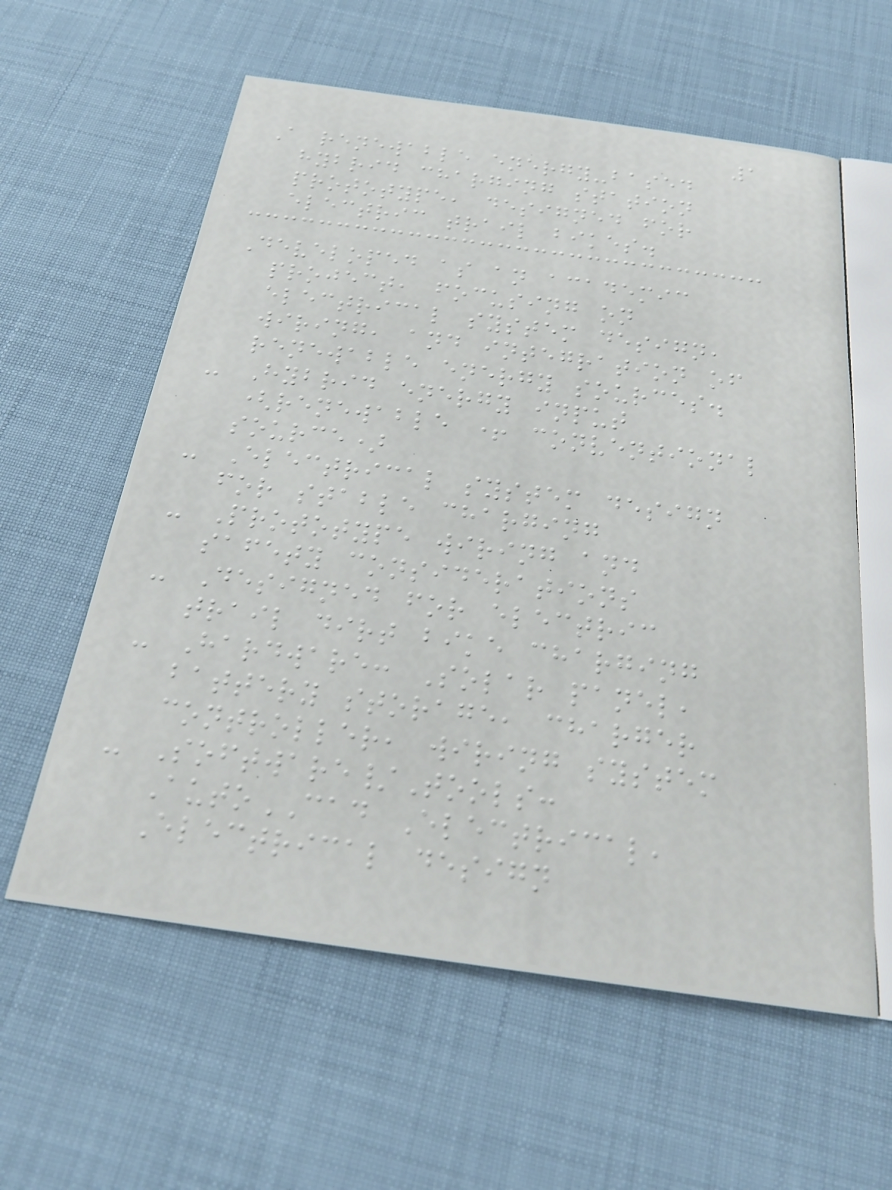1
A renewable energy-based
hybrid charging station
prototype, designed for
electric trail bikes.
Developed as an academic
project, focusing on
electrical system design,
wiring, and integration of
renewable energy sources.
- Hybrid energy input
(renewable + conventional
source)
- Electrical system design
for stable charging
- Prototype wiring and
safety considerations
- Designed for electric
trail dirt bike charging
- Hardware: Solar panel,
battery storage, charger
controller, wiring system
- Software/Tools:
AutoCAD Electrical,
Electrical design
